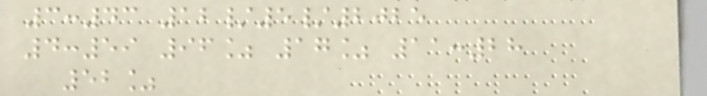3:43 12/5/2025
4:59 96% 17% 11:28
52%
